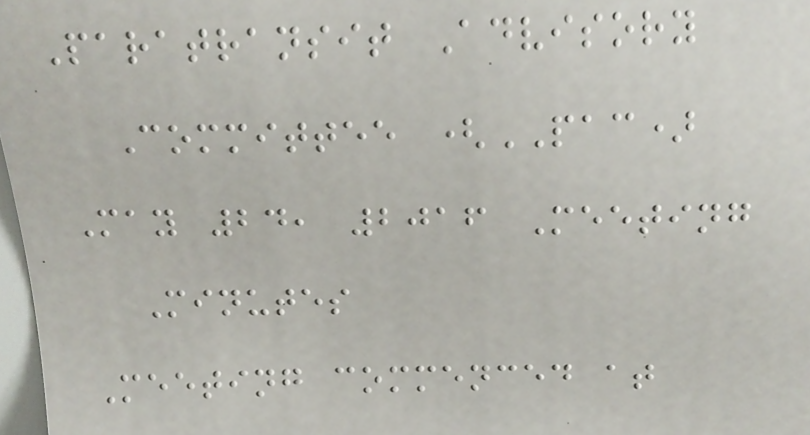Paratransit Advisory
Committee (PAC)
May 24, 2016 Meeting
Minutes
Meeting commenced at
